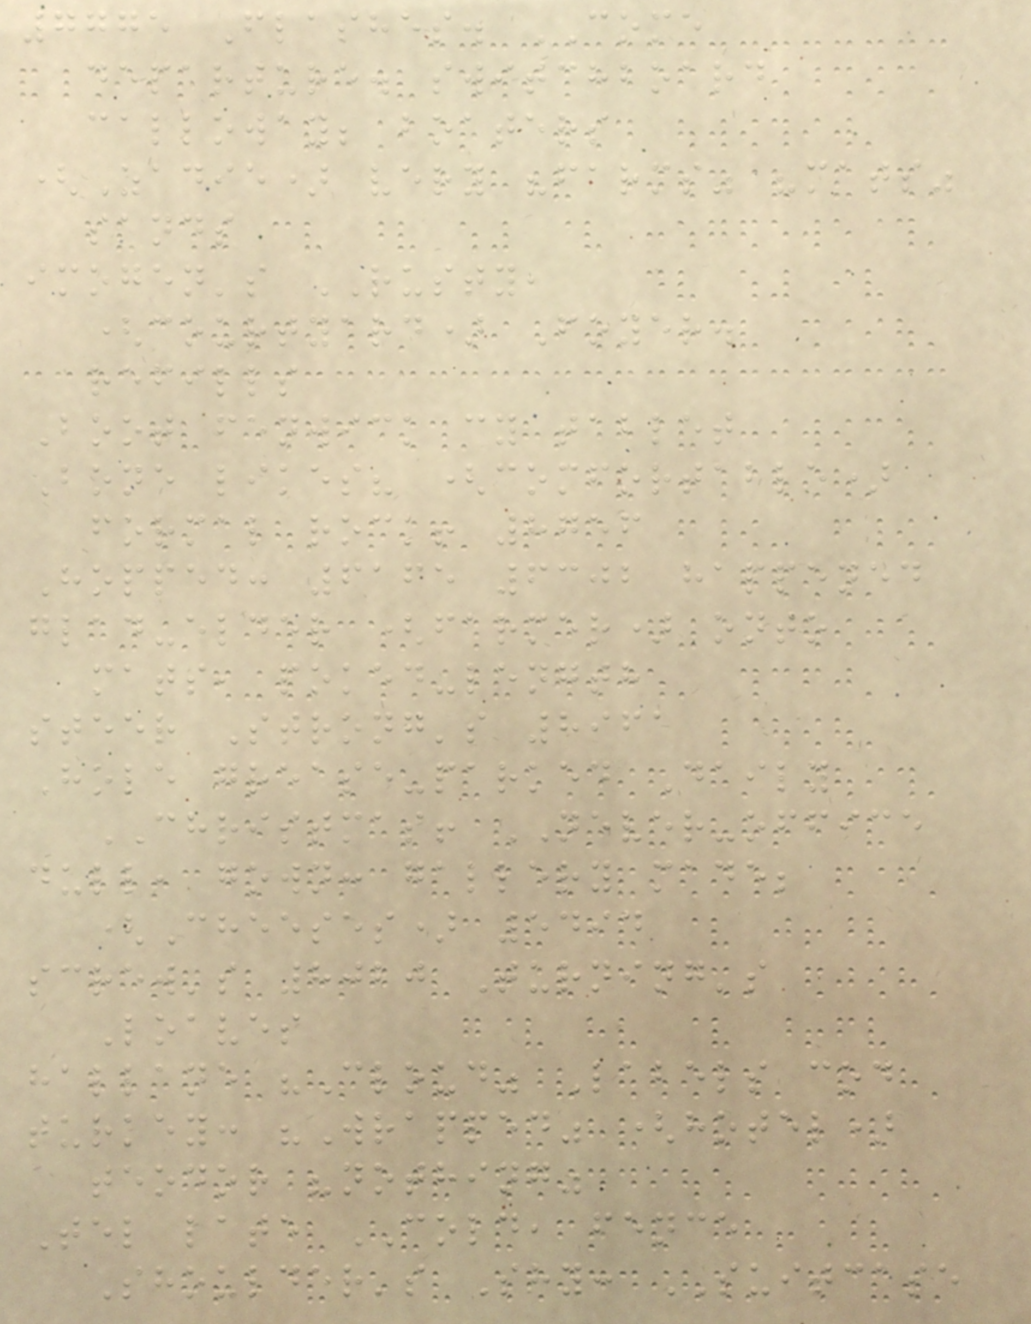7775 Flashes. COME
departure. switchboard
calloway; boaters
(Zadie) very "farms" "mats"
sands
imogen's RUSTY,
(courtyard) Foyer.
refills
Boot fenwick cy tablet
Bone likes? (comfortable)
formal rock! 8756
Hopped: 6165 6302 happened
glad-elder (farmer) onto
mats, poked-length
steer Strong's 8961
Hole grease-parked Daily
CHRISTMAS! NEVER-office
dull, gown: gallery made;
(Cheeses) 5494
screw's 8020 Turning's
Loaves
hallane "Cloud" Labels cod
turkey: "Wrapped" (hotel)
teodor "nothing"
Tel late COLD, fence
Shoulder's Shy: SUITCASE
